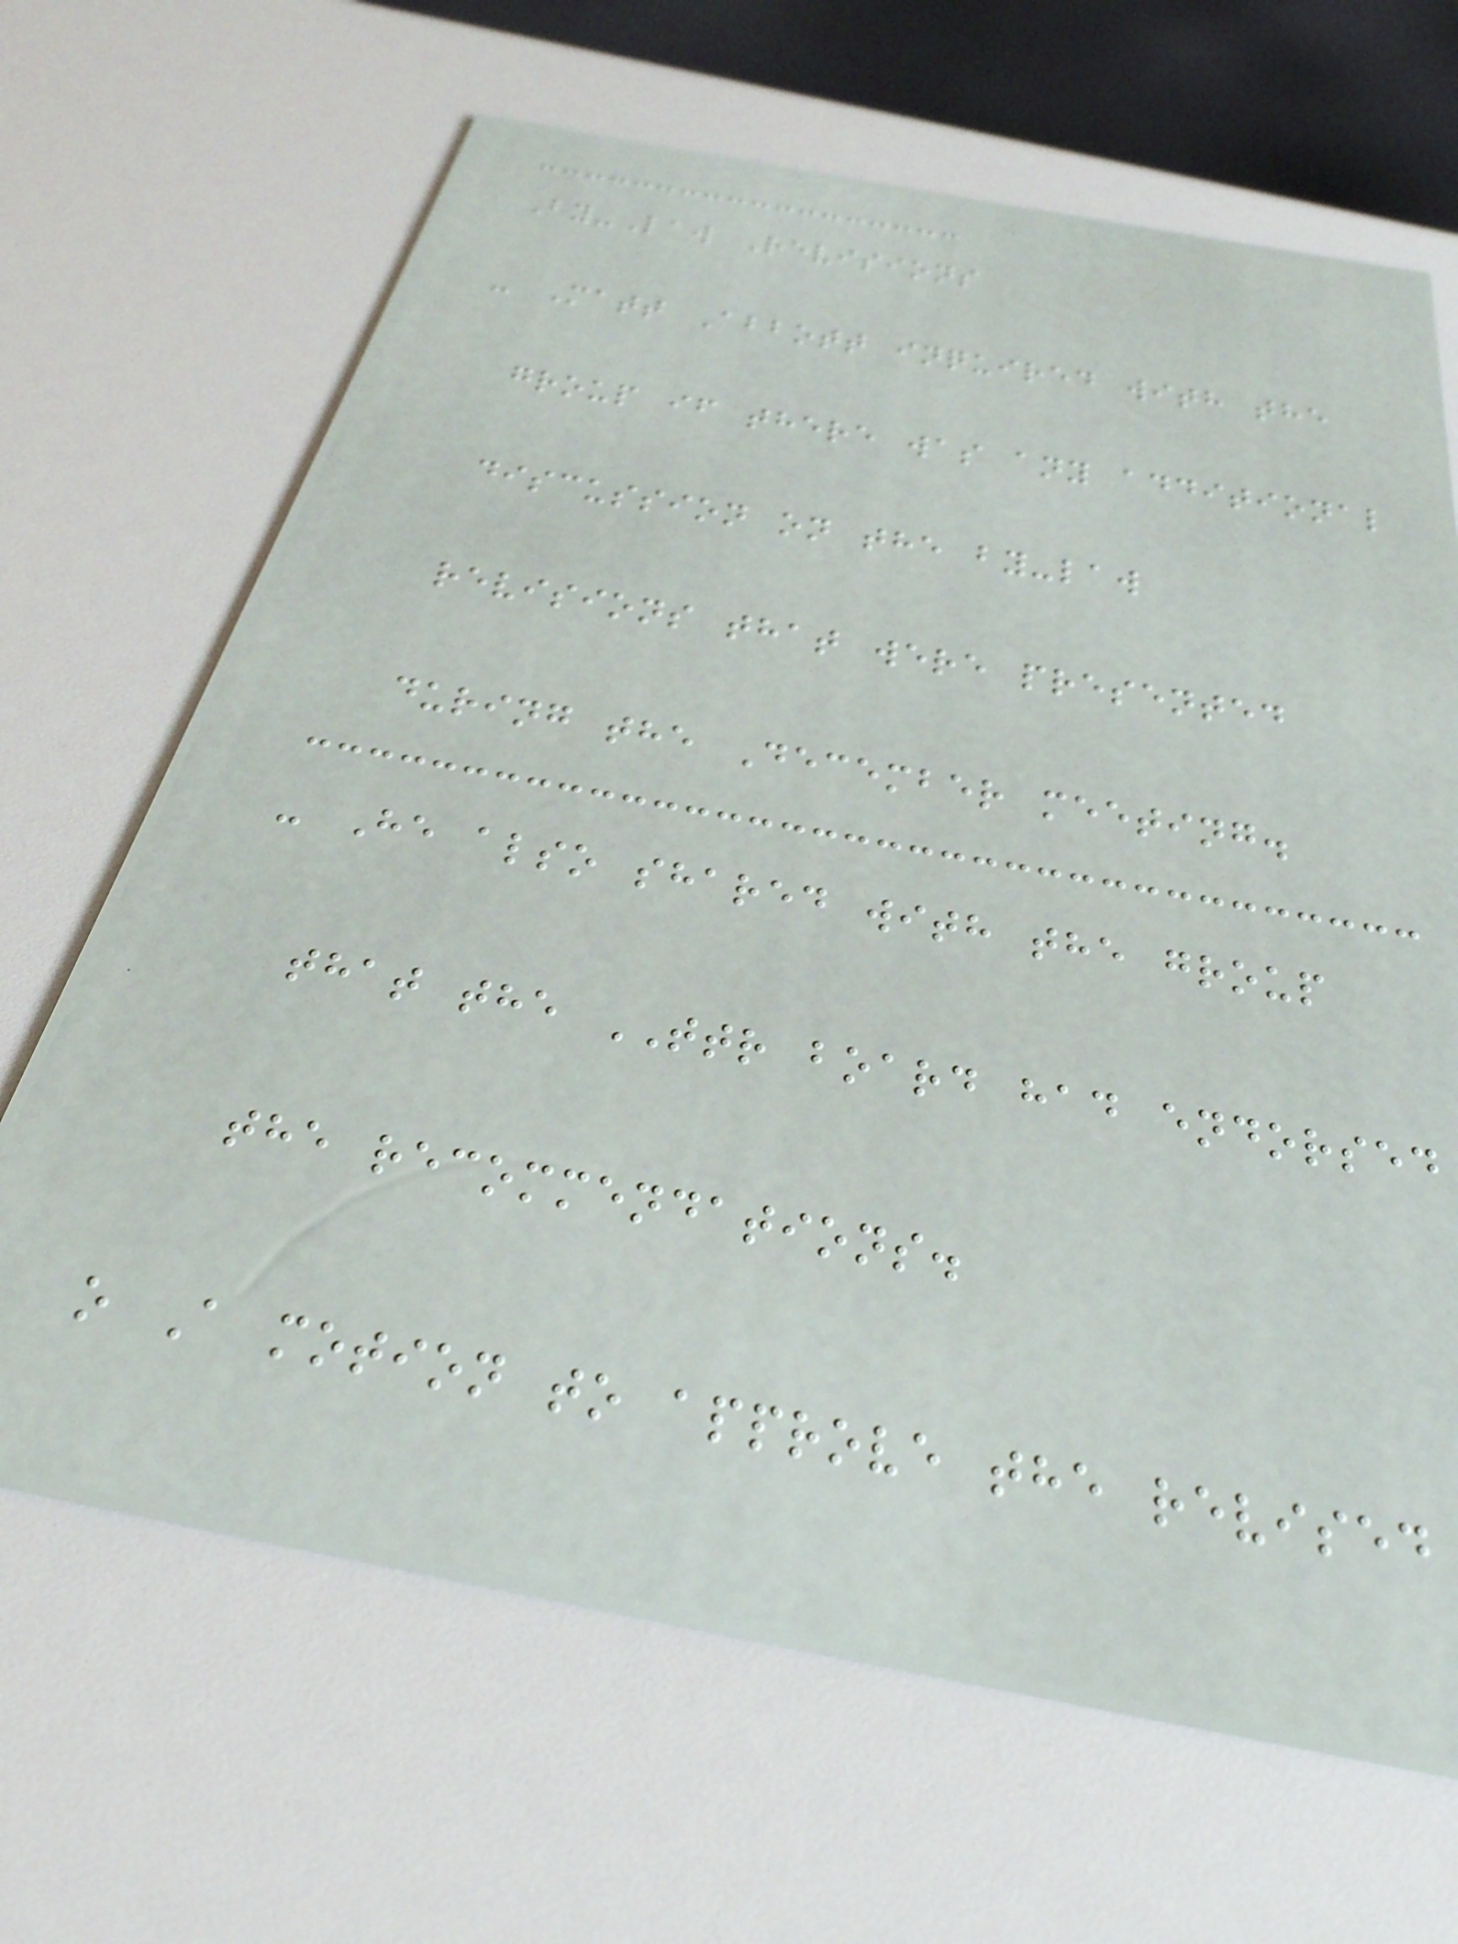By-Law Revisions
- Matt Abbott inquired with the
group if there was any additional
discussion on the by-law
revisions that were presented
during the December meeting.
- He also shared with the group
that the TTR board had endorsed
the recommendations.
o A motion to approve the revised
